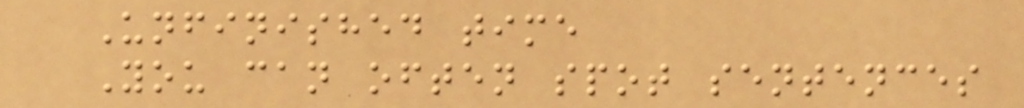Unfinished time
You can often spot sentences
